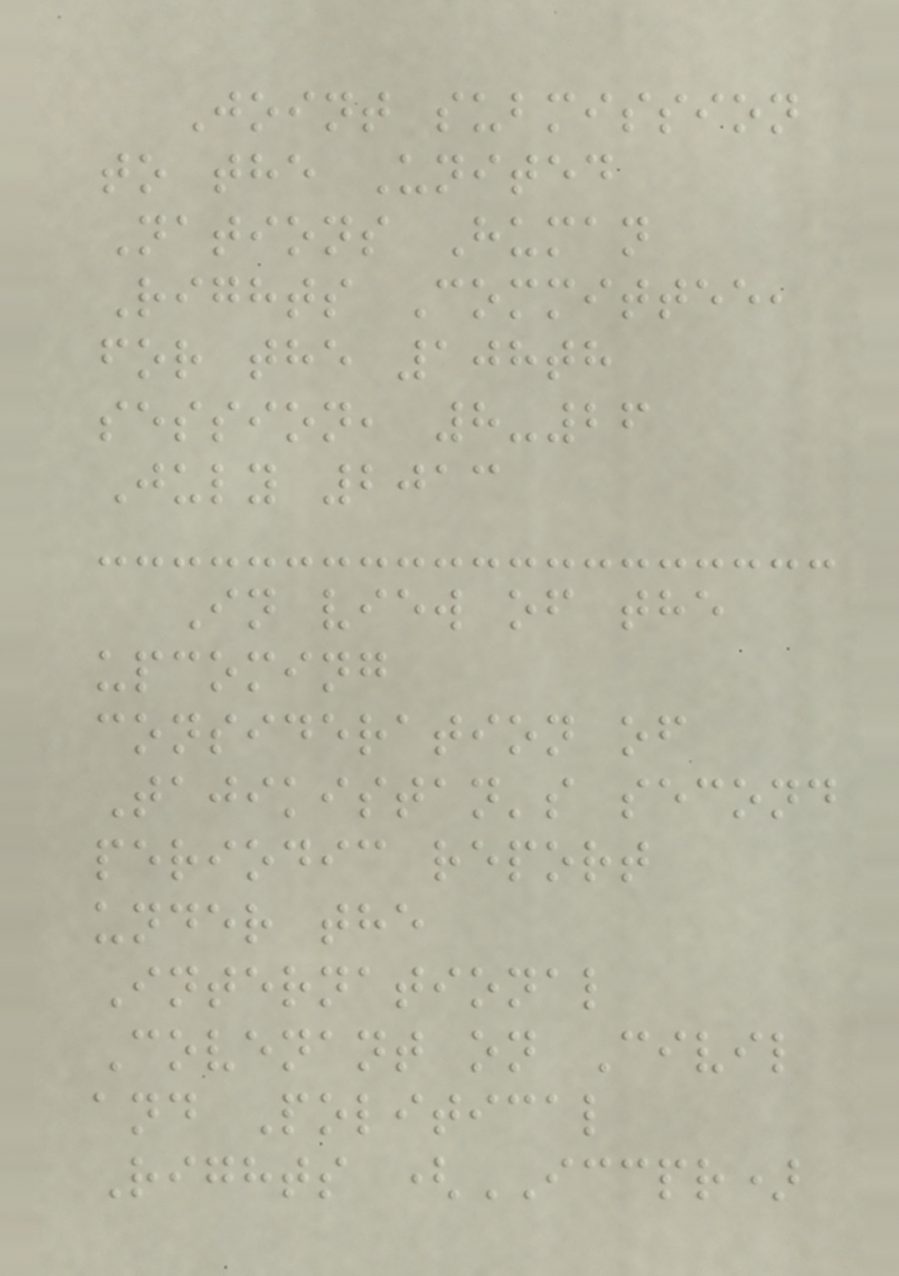Joint submission
to the United
Nations Human
Rights Committee,
for the 108th
session, 8-26
July 2013
In view of the
upcoming
consideration of
Tajikistan's second
periodic report
under the
International
Covenant on Civil
and Political
Rights (ICCPR)
